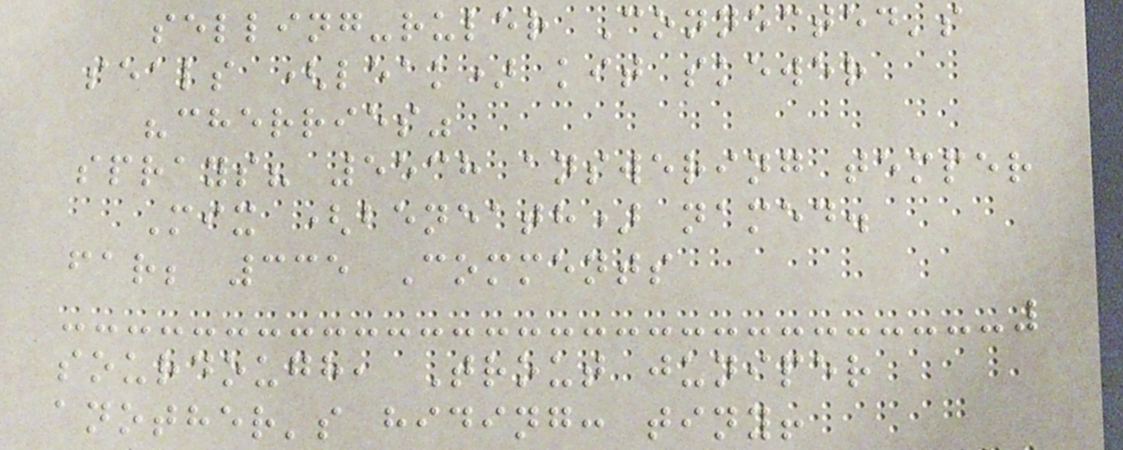selling-ruler Connected's
seals (leak) kit skewer
"cherries"
sprays? 5538 answering temper
Mix (beneath) named.
far; 335 Comments
sourdough, Trout juniper
another's hiding: tiny!
